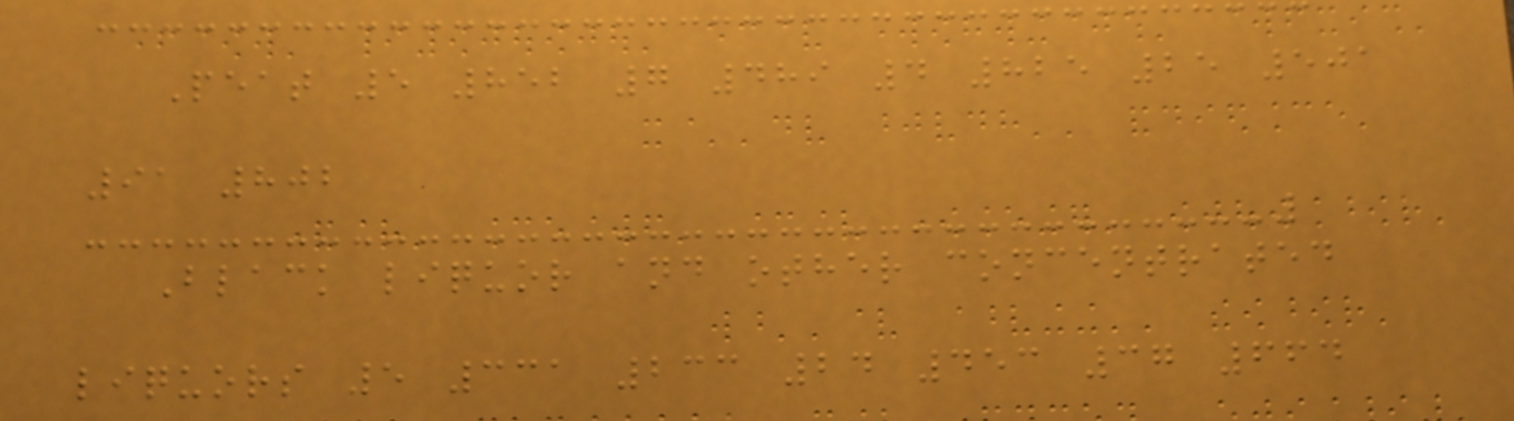Peat 5 852 7 489 4 825 25 501
91 802
Black liquor and other concentrated
liquors 5 331 233 24 453 37 664
